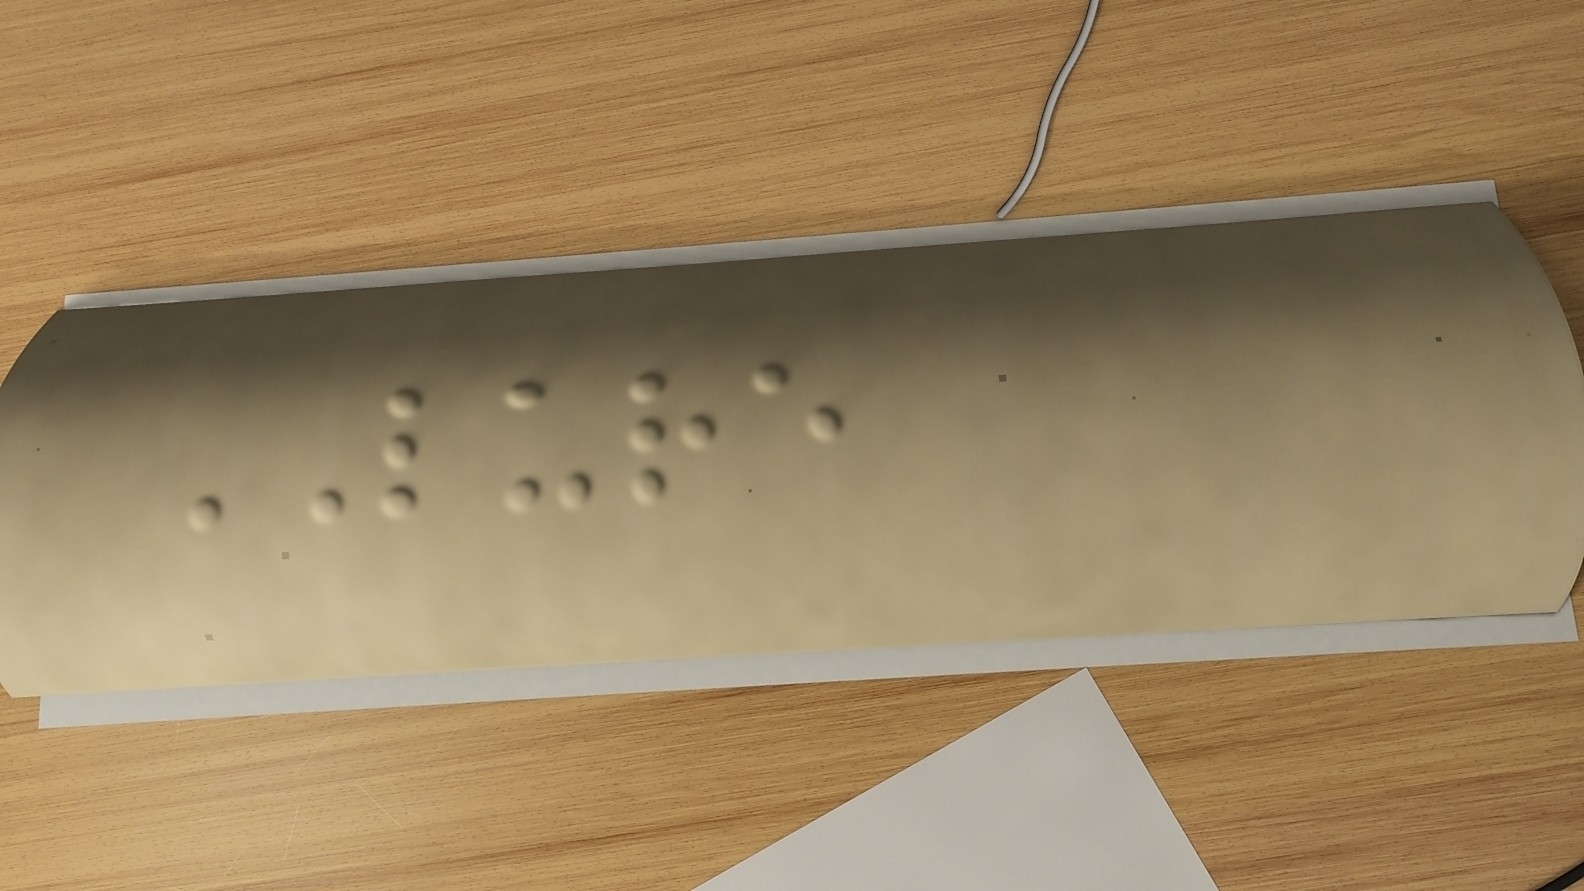LURE
